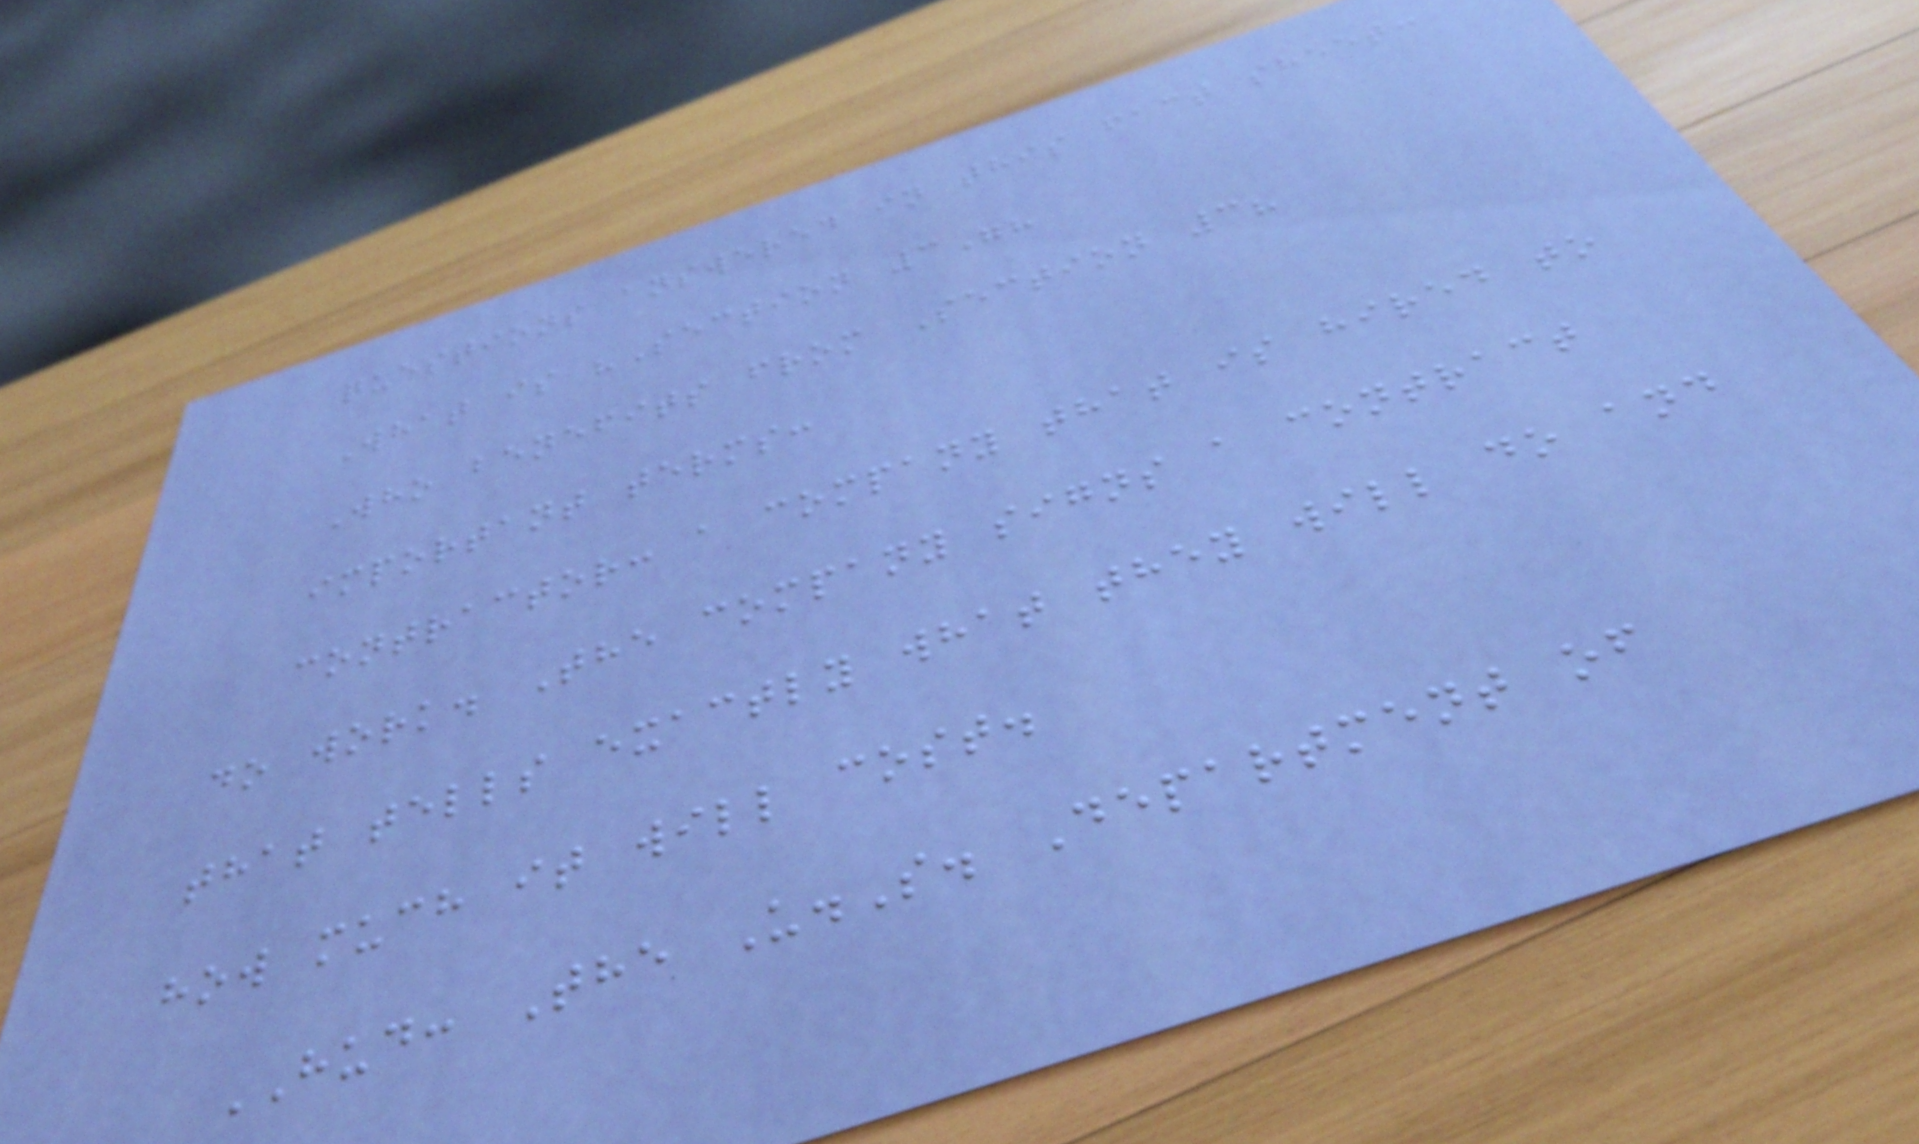questions answered in this fact sheet:
What is "Section 3"?
Who benefits from Section 3?
important terms:
contractor: a company that is hired to
do work. The company signs a contract
that tells exactly what they will do and
how much it will cost.
HUD: The U.S. Department of
